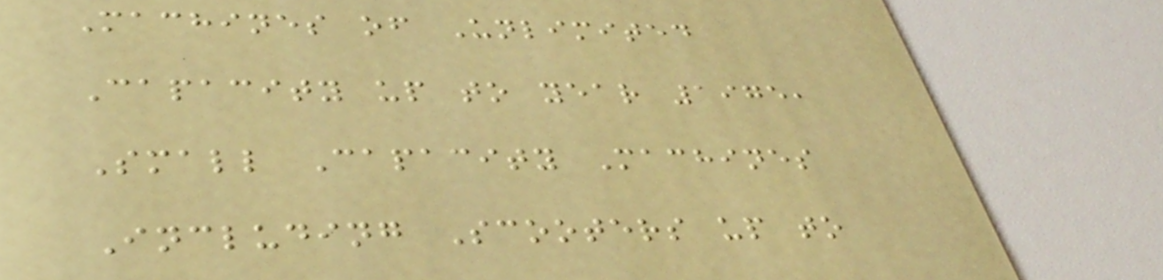Machines of Unlimited
Capacity up to year 1975,
Small Capacity Machines
Including Scooters up to
